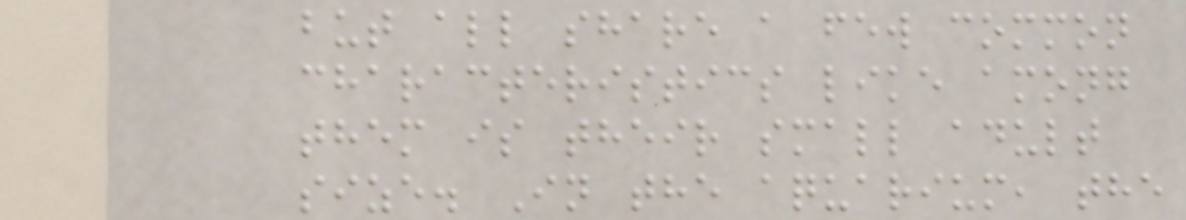but all share a few common
characteristics like among
them is their small adult
size. In the aquarium, the
